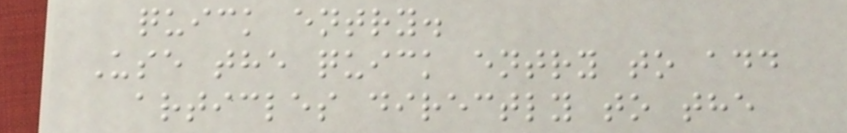quick entry.
Use the quick entry to add
articles directly to the
